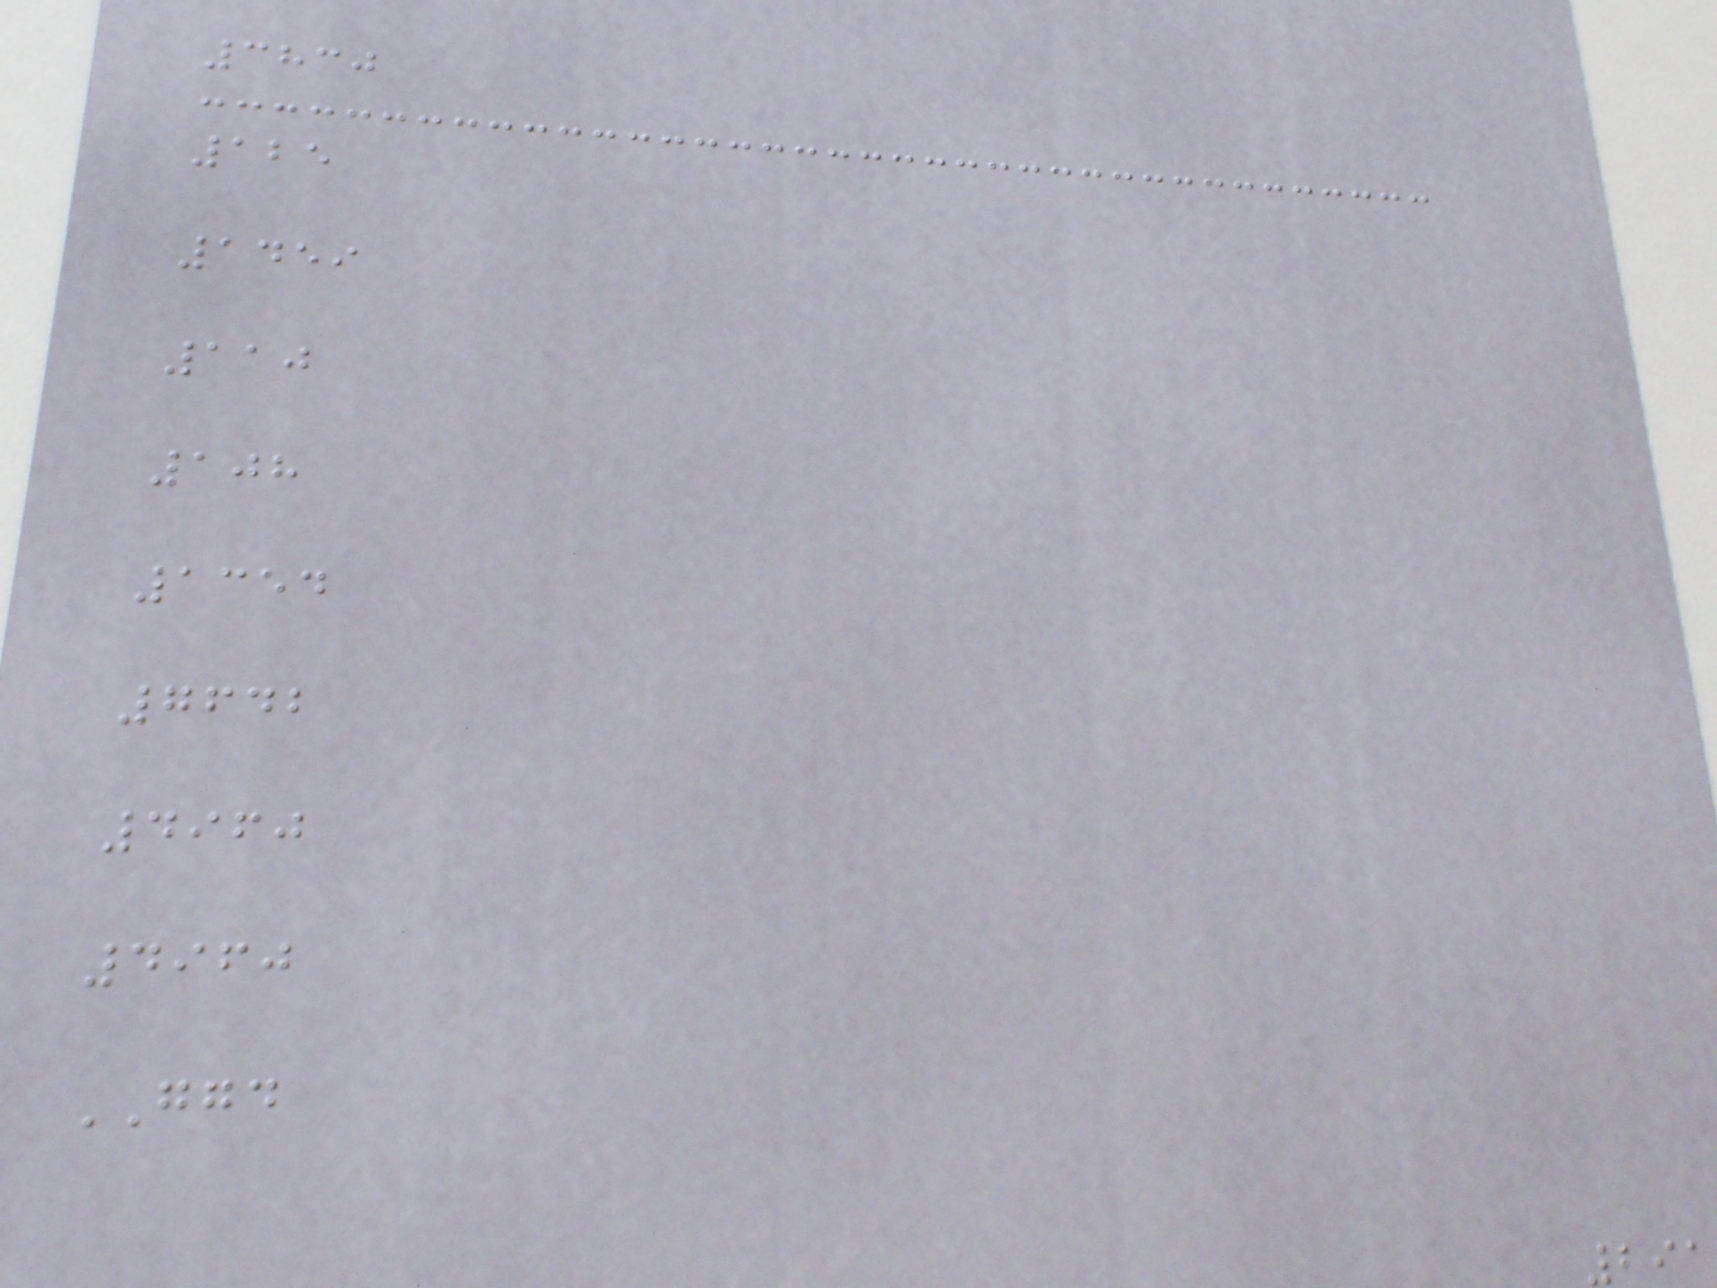3830
125
1459
110
108
1354
7642
4960
4960
GGD
291
